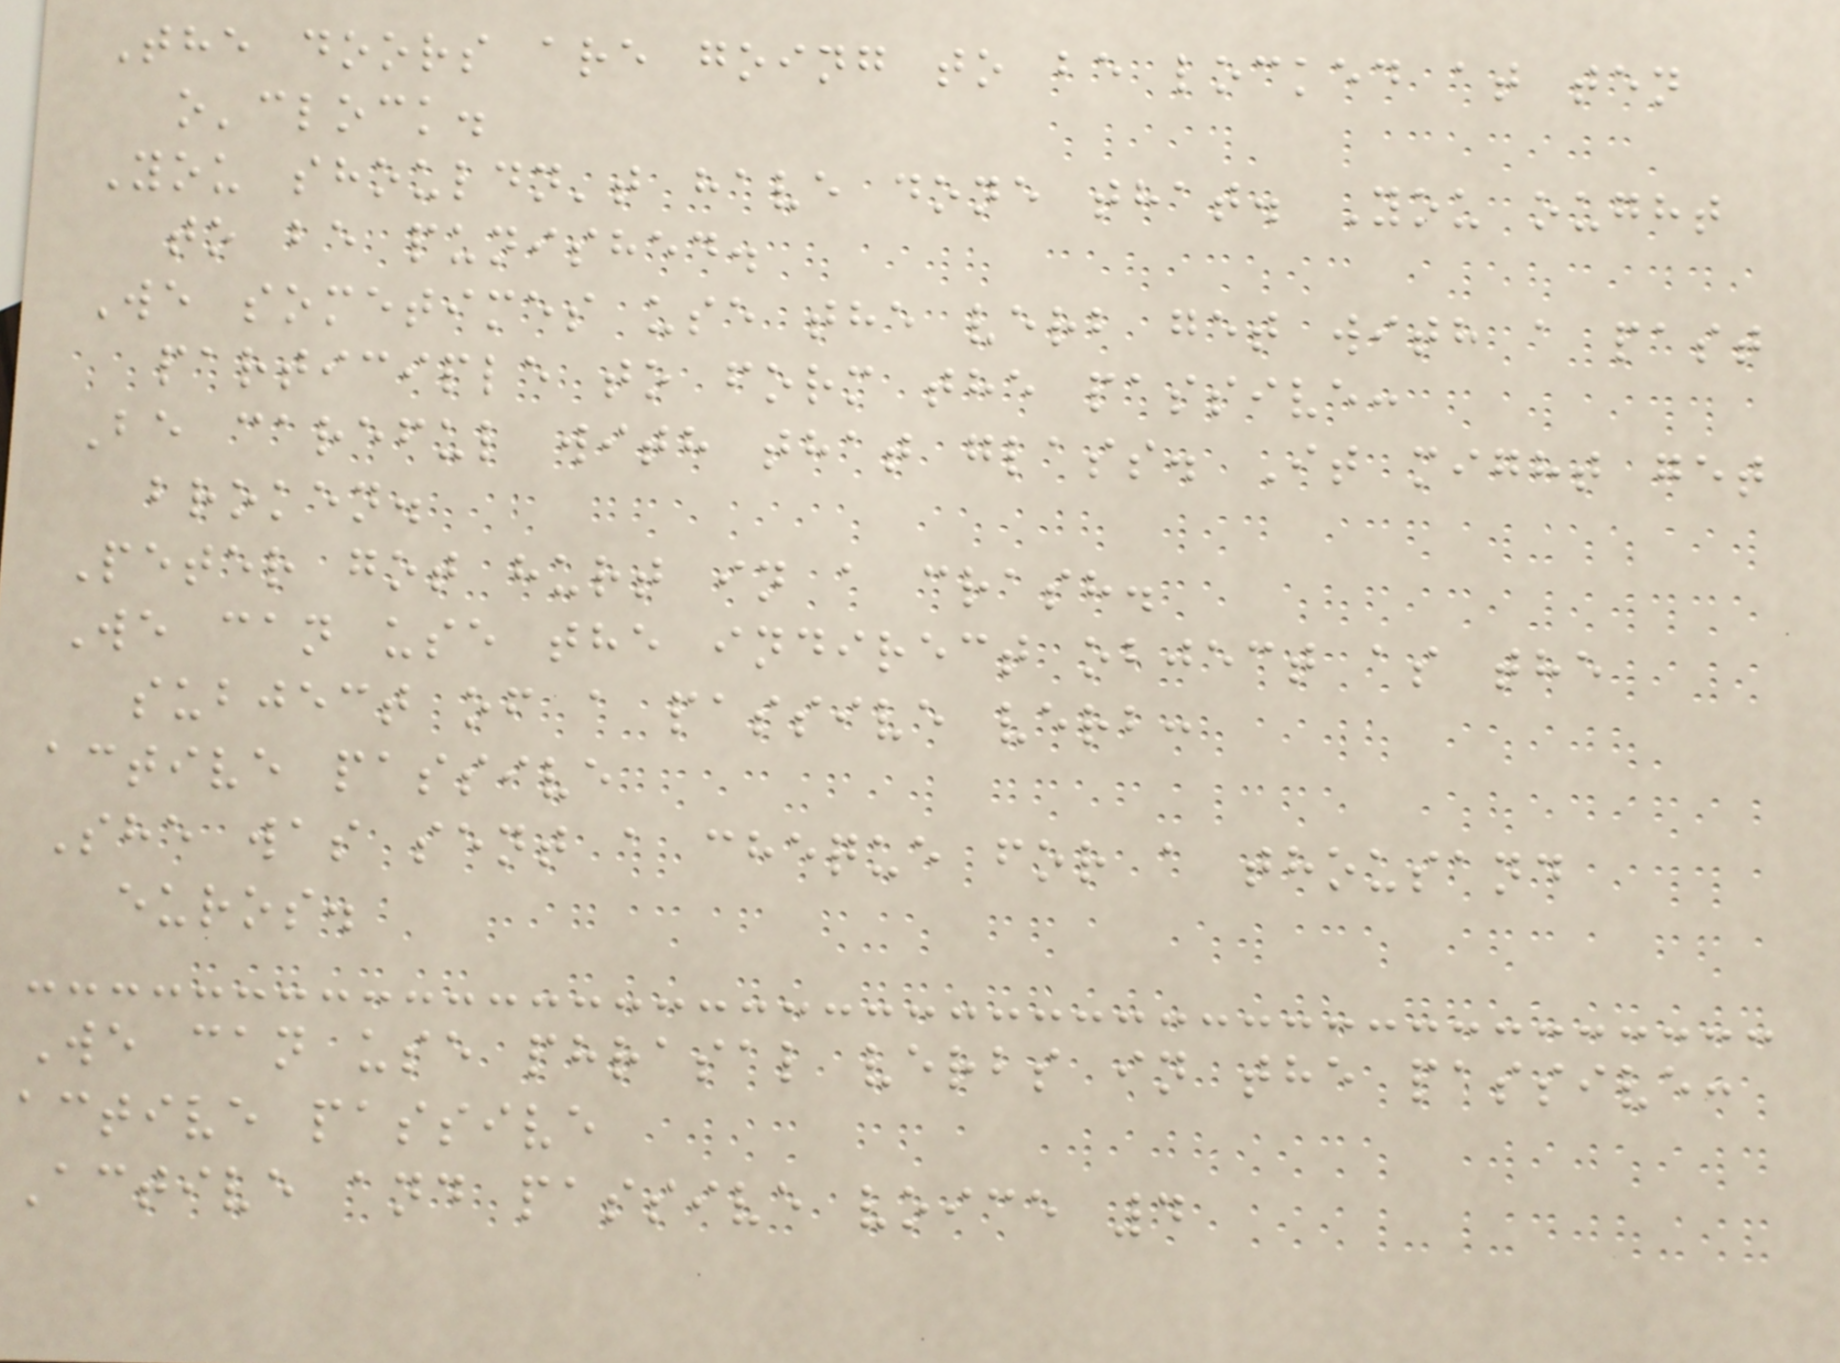The doors are going to be locked at ten
o'clock.
You shouldn't have done that. You ought
to be punished.
We sometimes use the verb get with a past
participle to form the passive:
Be careful with that glass. It might get
broken.
Peter got hurt in a crash.
We can use the indirect object as the
subject of a passive verb:
active passive
She was sent a cheque for a thousand
euros.
We can use phrasal verbs in the passive:
active passive
Active and passive voice 4
